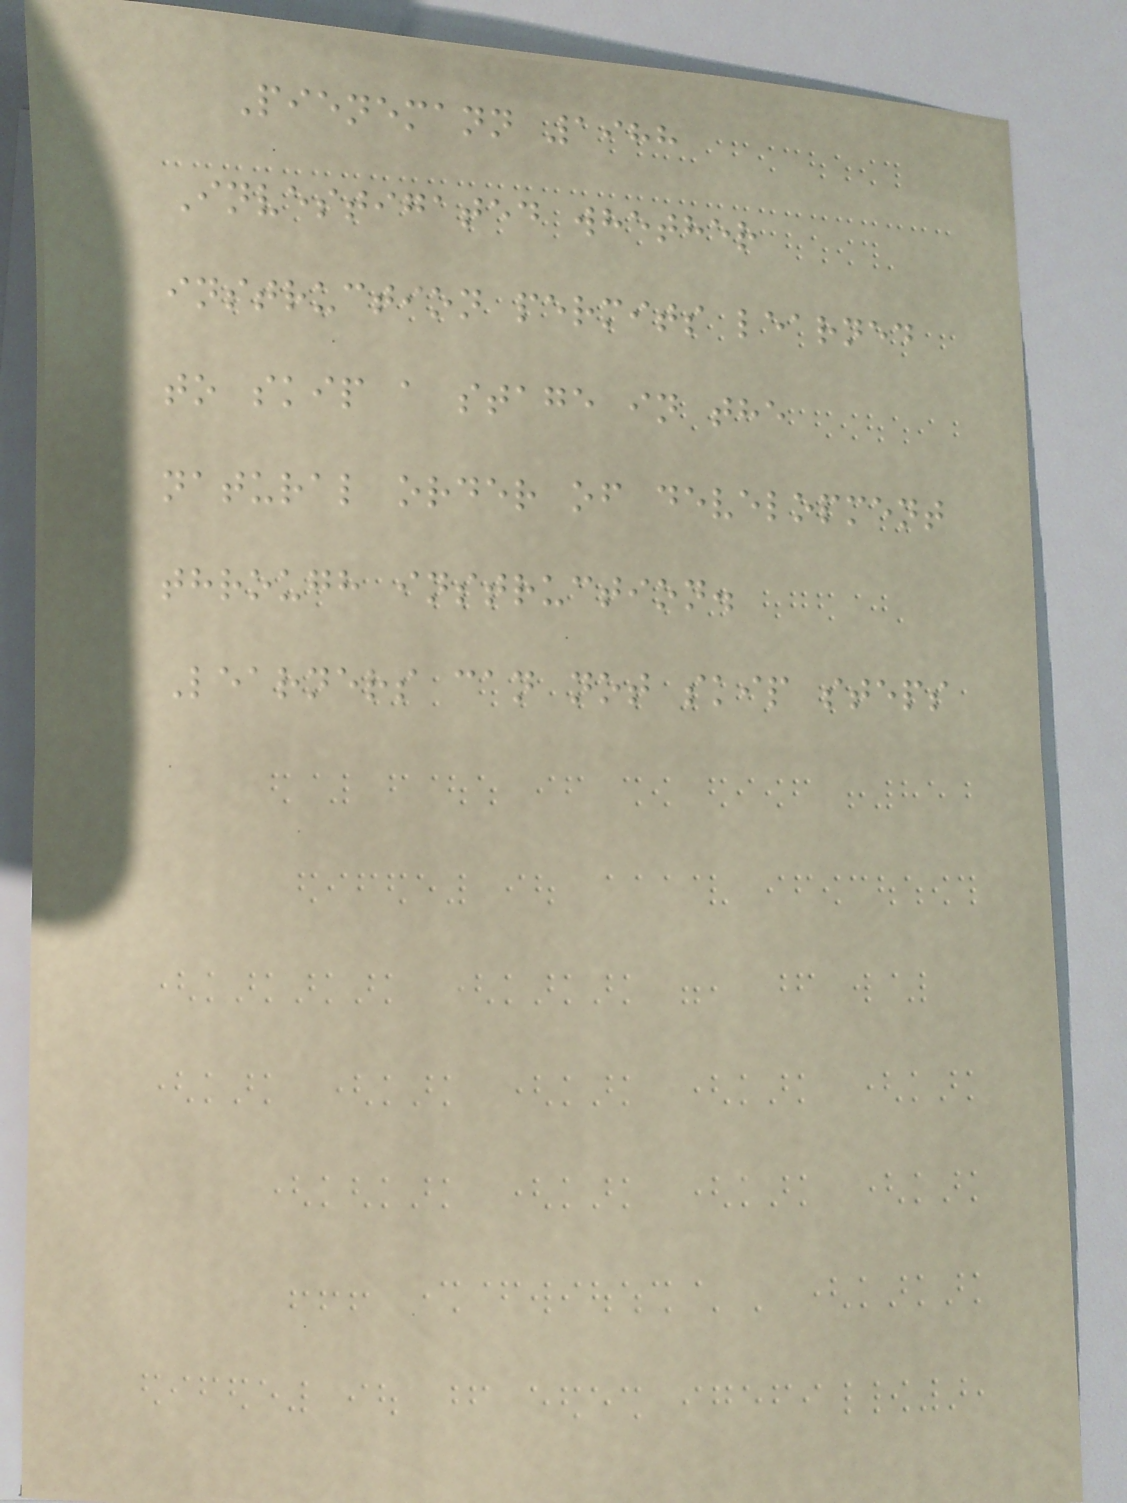Pienemann 1988
Investigated whether
instruction permits learned
to skip a stage in the
natural order of development
through instruction.
Learners can not skip steps
